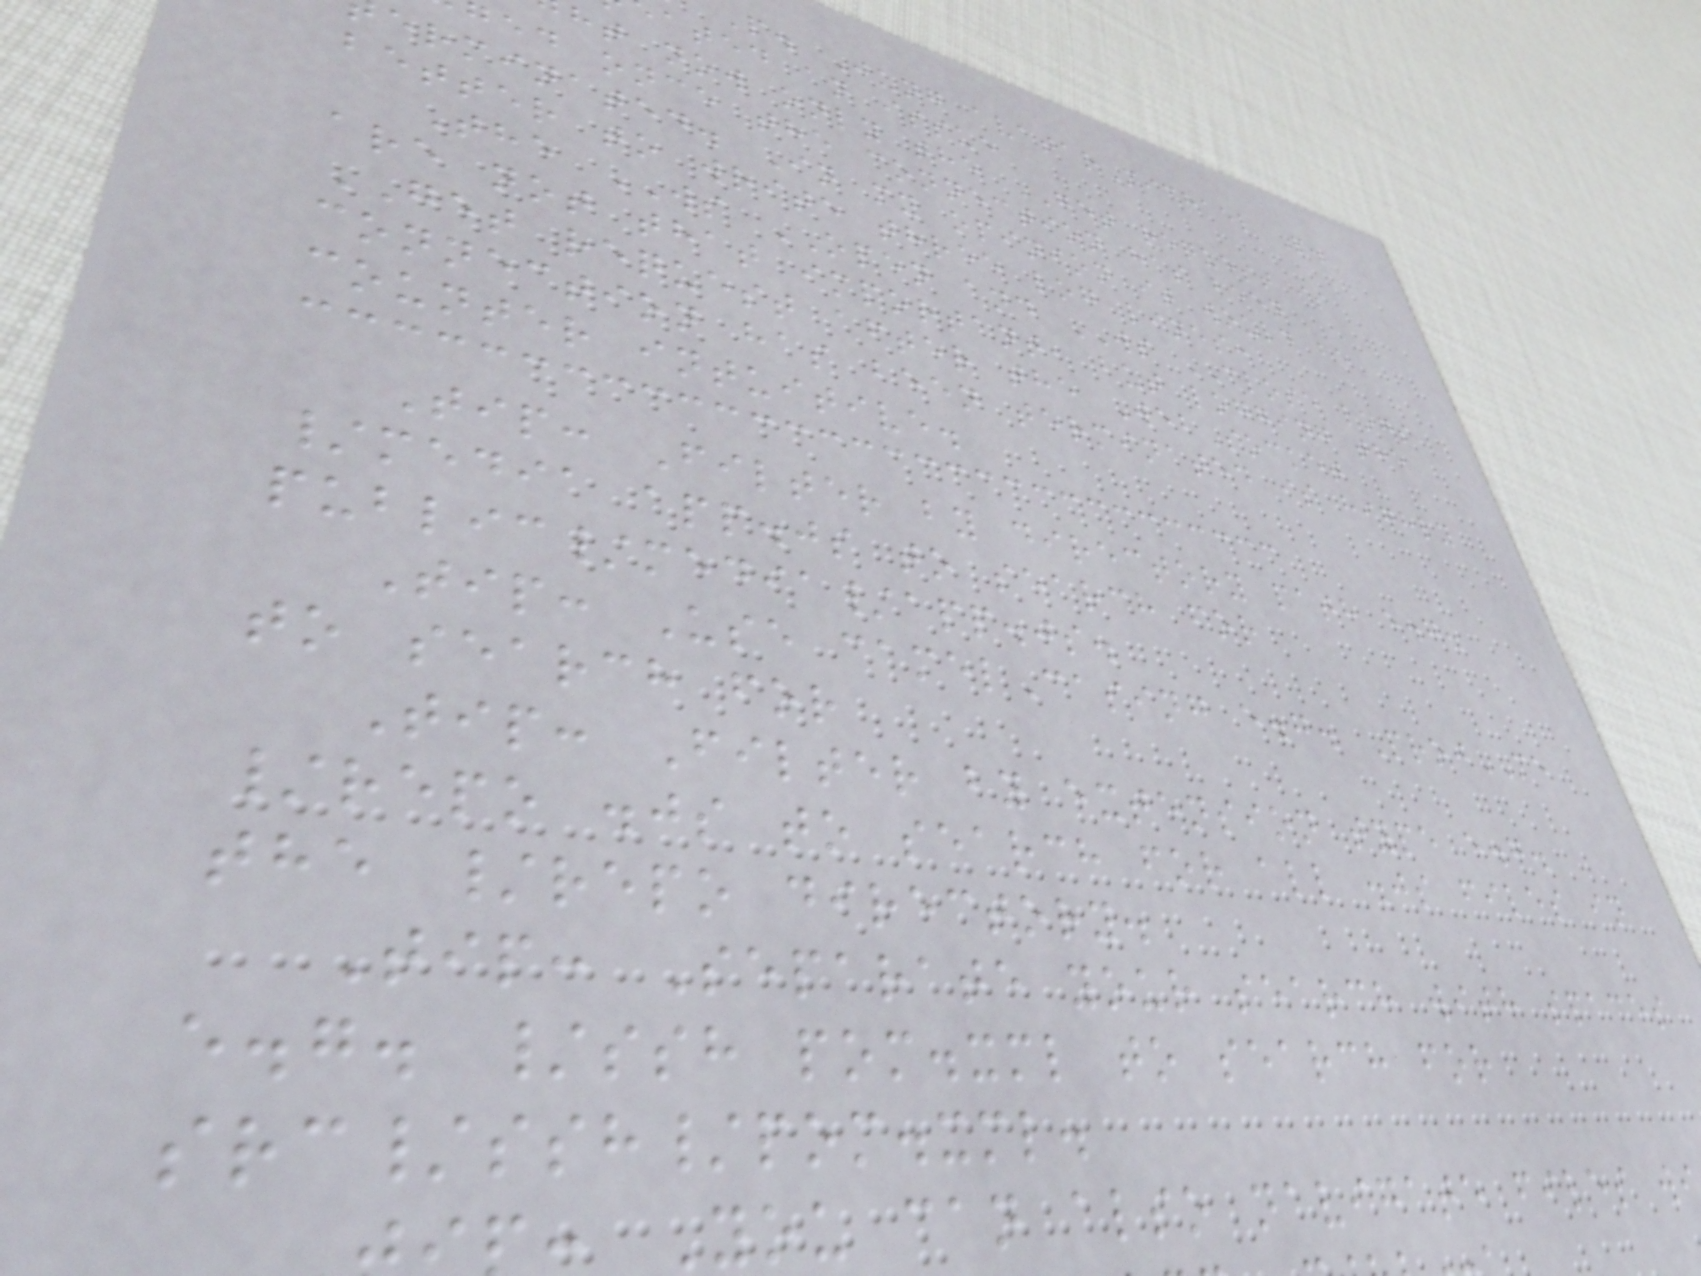P. Jung avatarMichael P.
ated an issue
ht now only the GET request is
ed once the connection has been
erminated. In my opinion it would be
better to write three log lines:
The WS OPEN and WS CLOSE logs
are not that important, but logging the
GET request after the WebSocket
connection has been terminated is highly
counter intuitive.
Tip: Filter by directory path e.g.
/media app.js to search for
public/media/app.js.
Tip: Use camelCasing e.g. ProjME
to search for
Tip: Filter by extension type e.g.
/repo .js to search for all .js files in
the /repo directory.
Tip: Separate your search with spaces
e.g. /ssh pom.xml to search for
src/ssh/pom.xml.
You can also navigate files w
